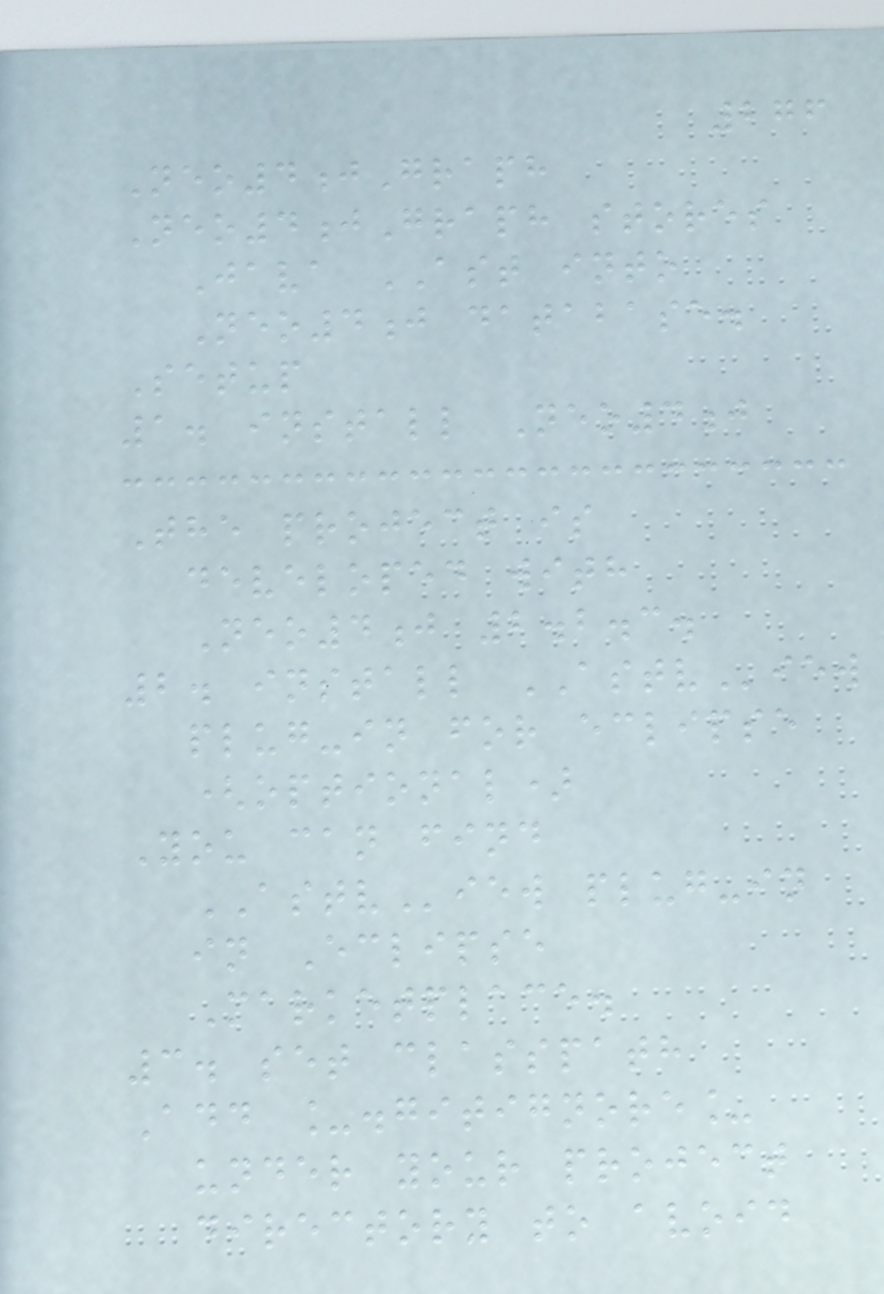276
Neo4jGraph
Neo4jGraph stores
Java AST into
Neo4j database.
Setup
1. install Neo4j
The project is
developed with
Neo4j 2.2.3.
2. install ASTView
plug-in for eclipse
(optional)
You can find
ASTView plug-in
in Eclipse
Marketplace.
3. set classpath
Add _.gitignore_
under your project
directory to avoid
